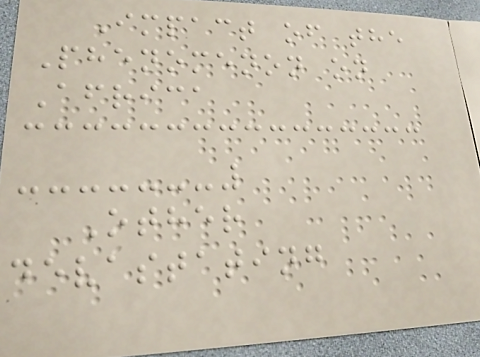Impact of the
Phenomenon on
Africa
Other
devastating
